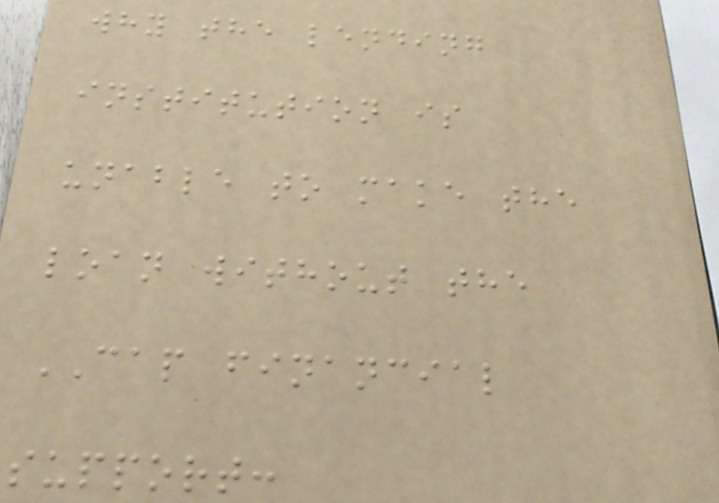why the lending
institution is
unable to make the
loan without the
CAP financial
support:
